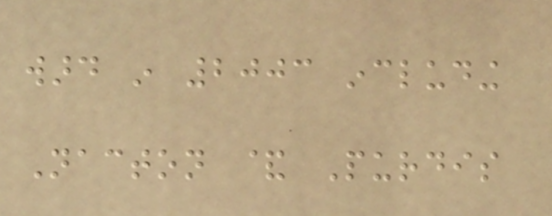ward in 2003 including
Nacton & Purdis
